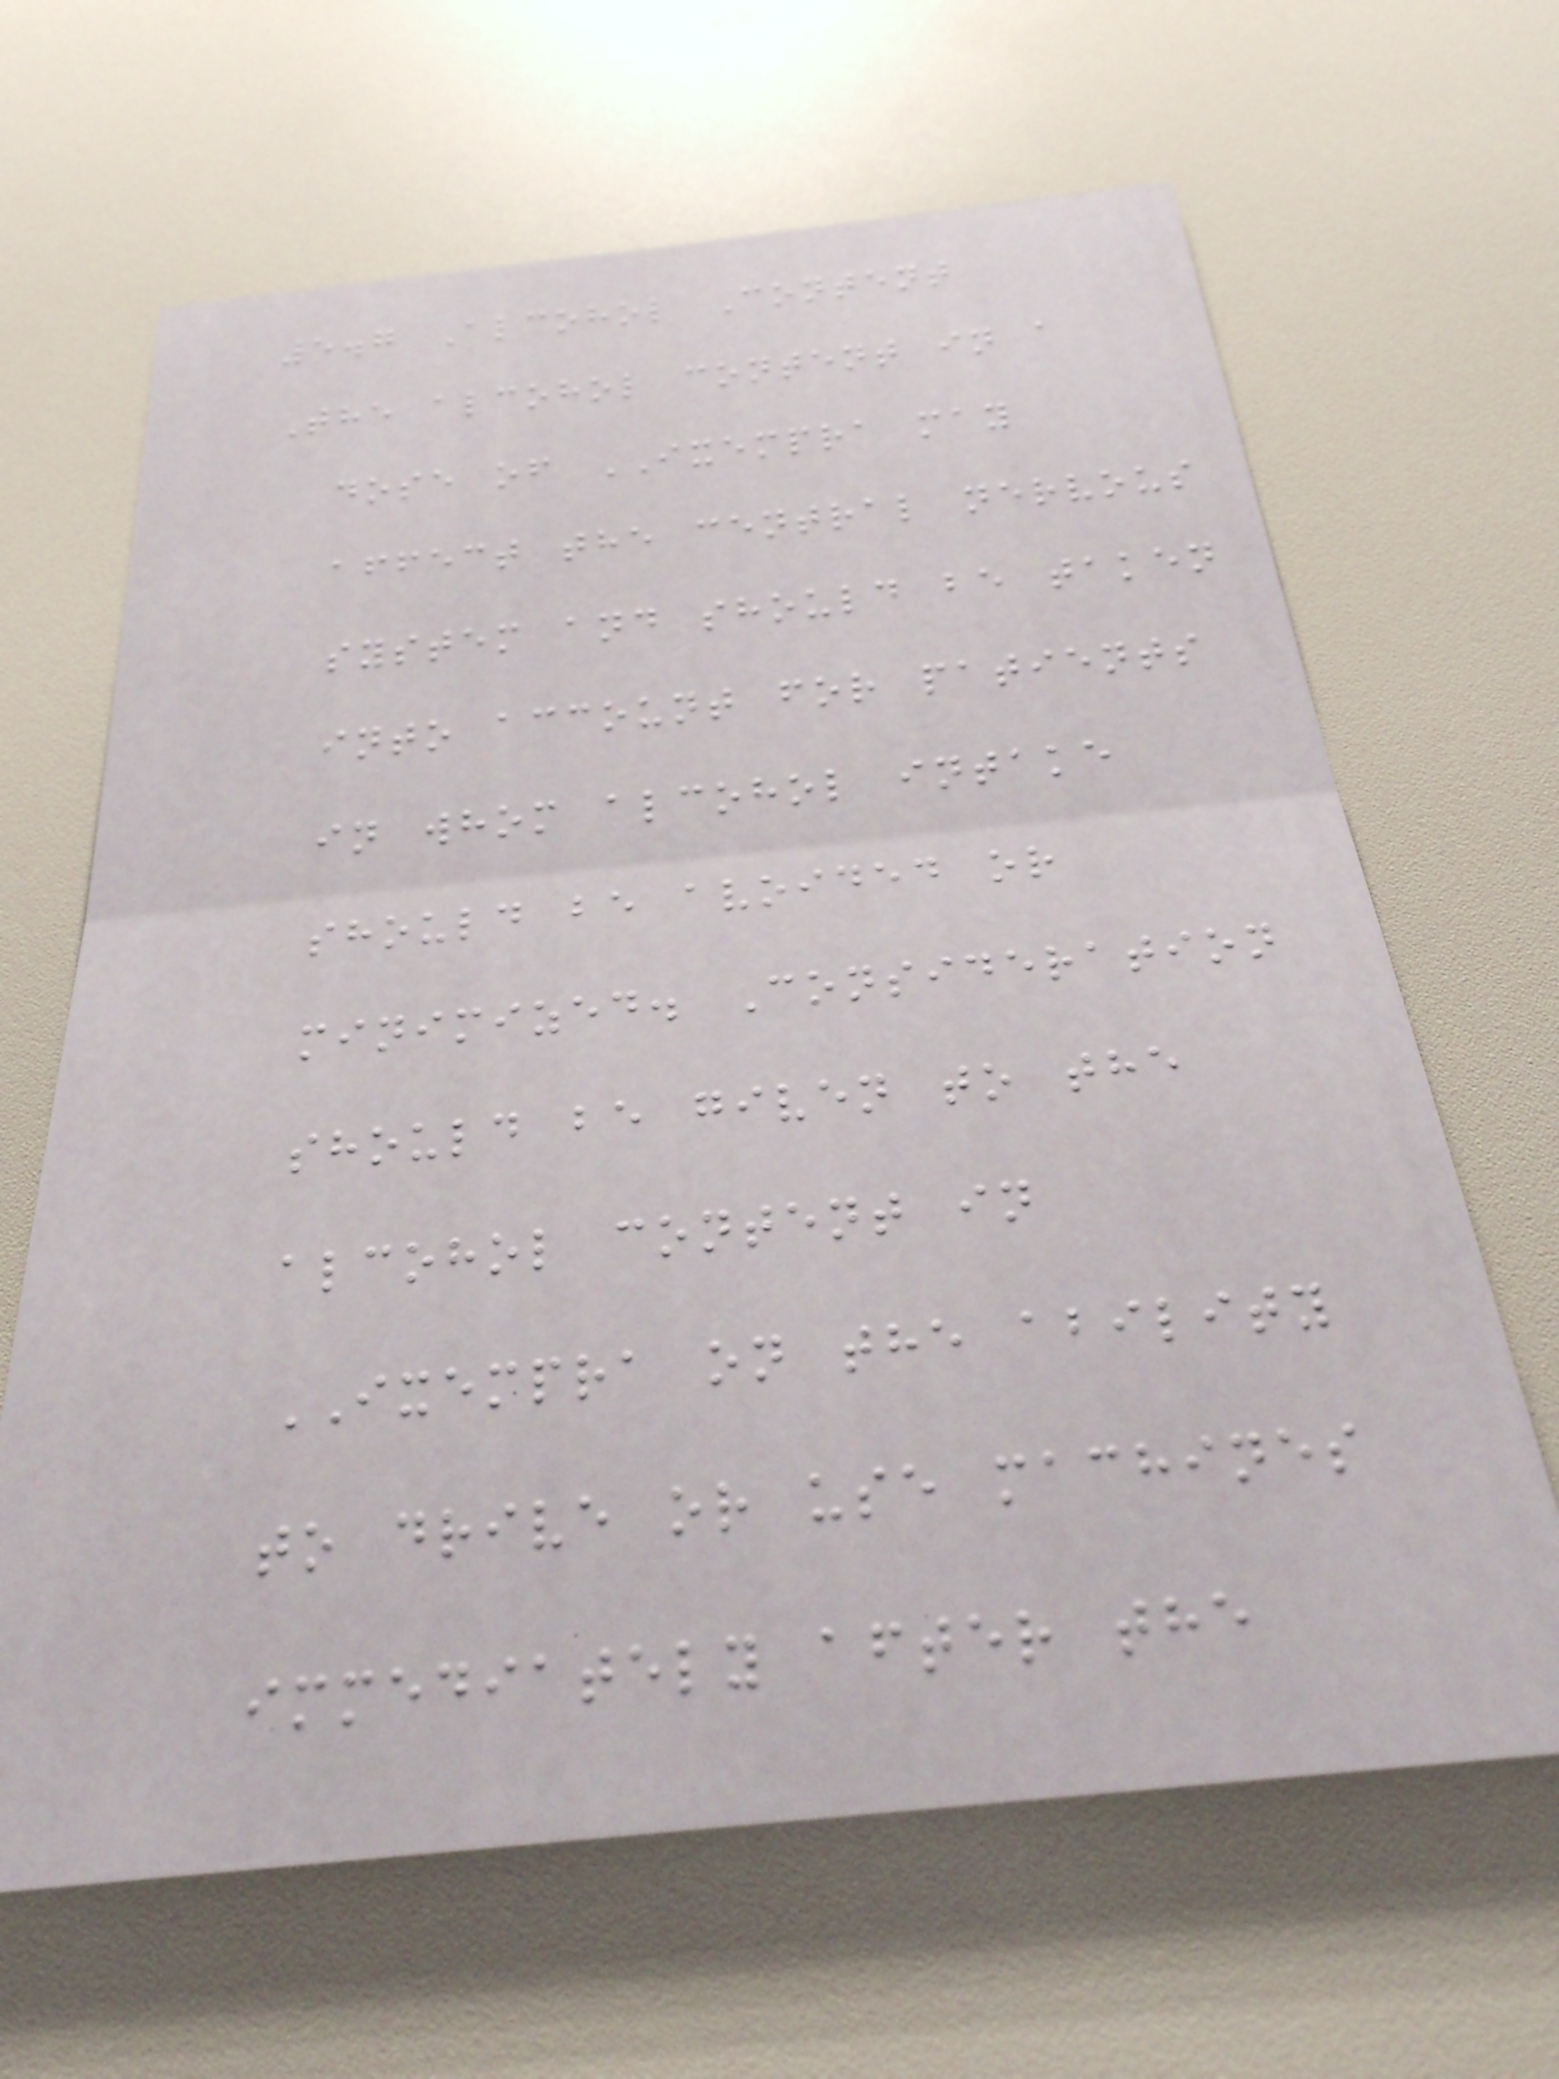5.7 Alcohol Content
The alcohol content in a
dose of IXEMPRA may
affect the central nervous
system and should be taken
into account for patients
in whom alcohol intake
should be avoided or
minimized. Consideration
should be given to the
alcohol content in
IXEMPRA on the ability
to drive or use machines
immediately after the
